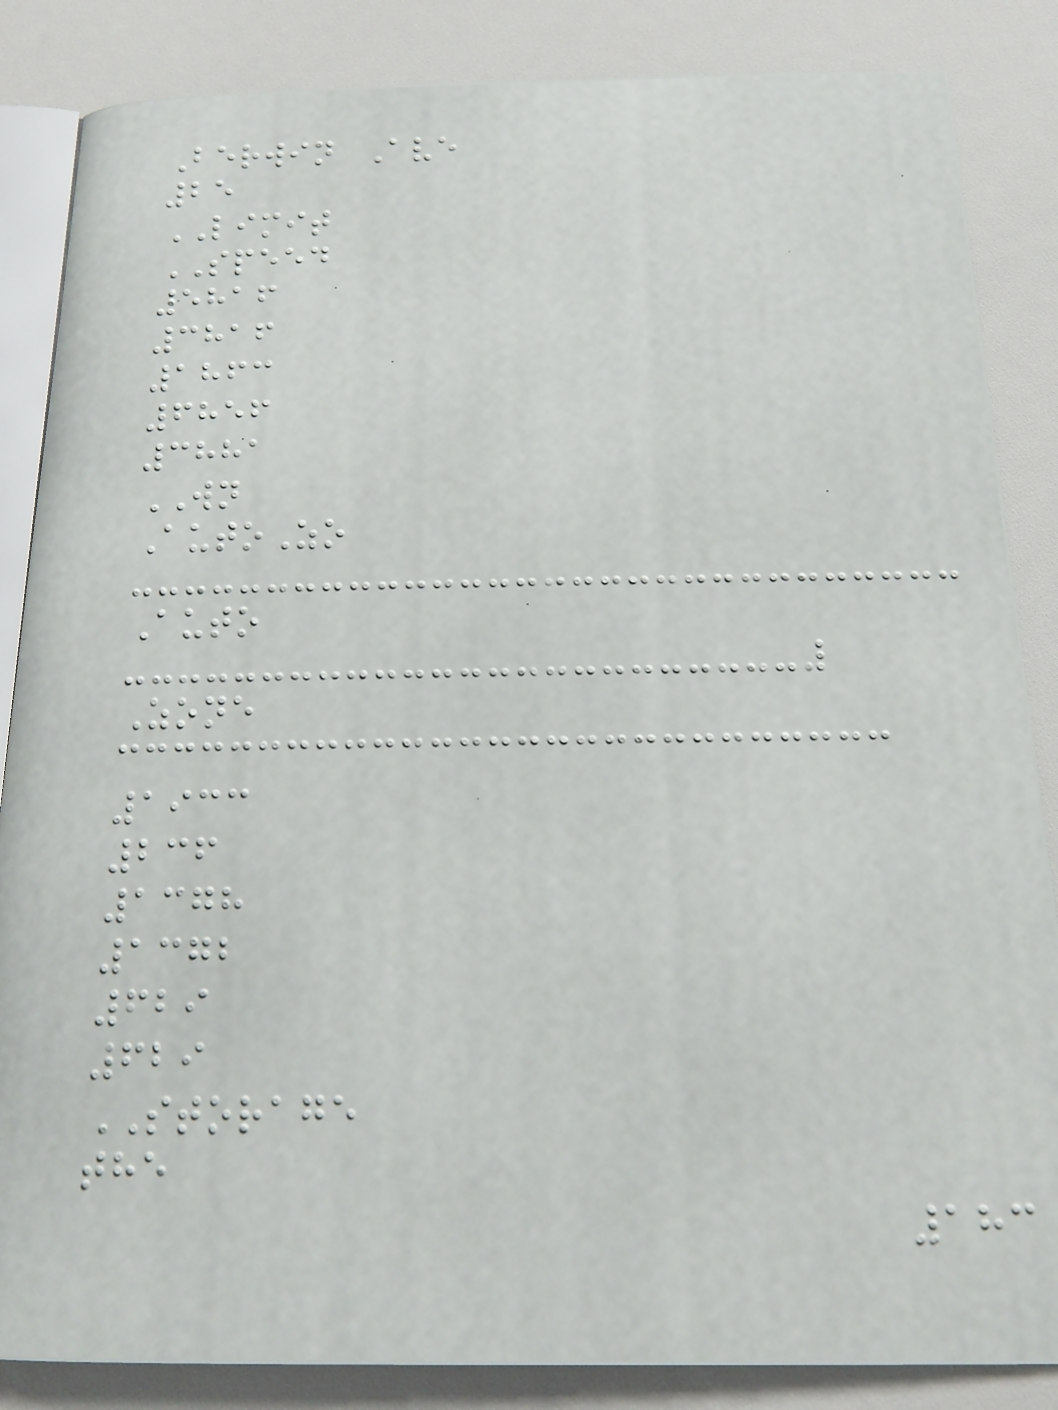Berwin Ave
25
LIMIT
SPEED
5816
3816
1863
6856
3881
WN
AutoZo
Auto
Zone
1933
236
1378
1372
629
629
STORAGE
the
183
